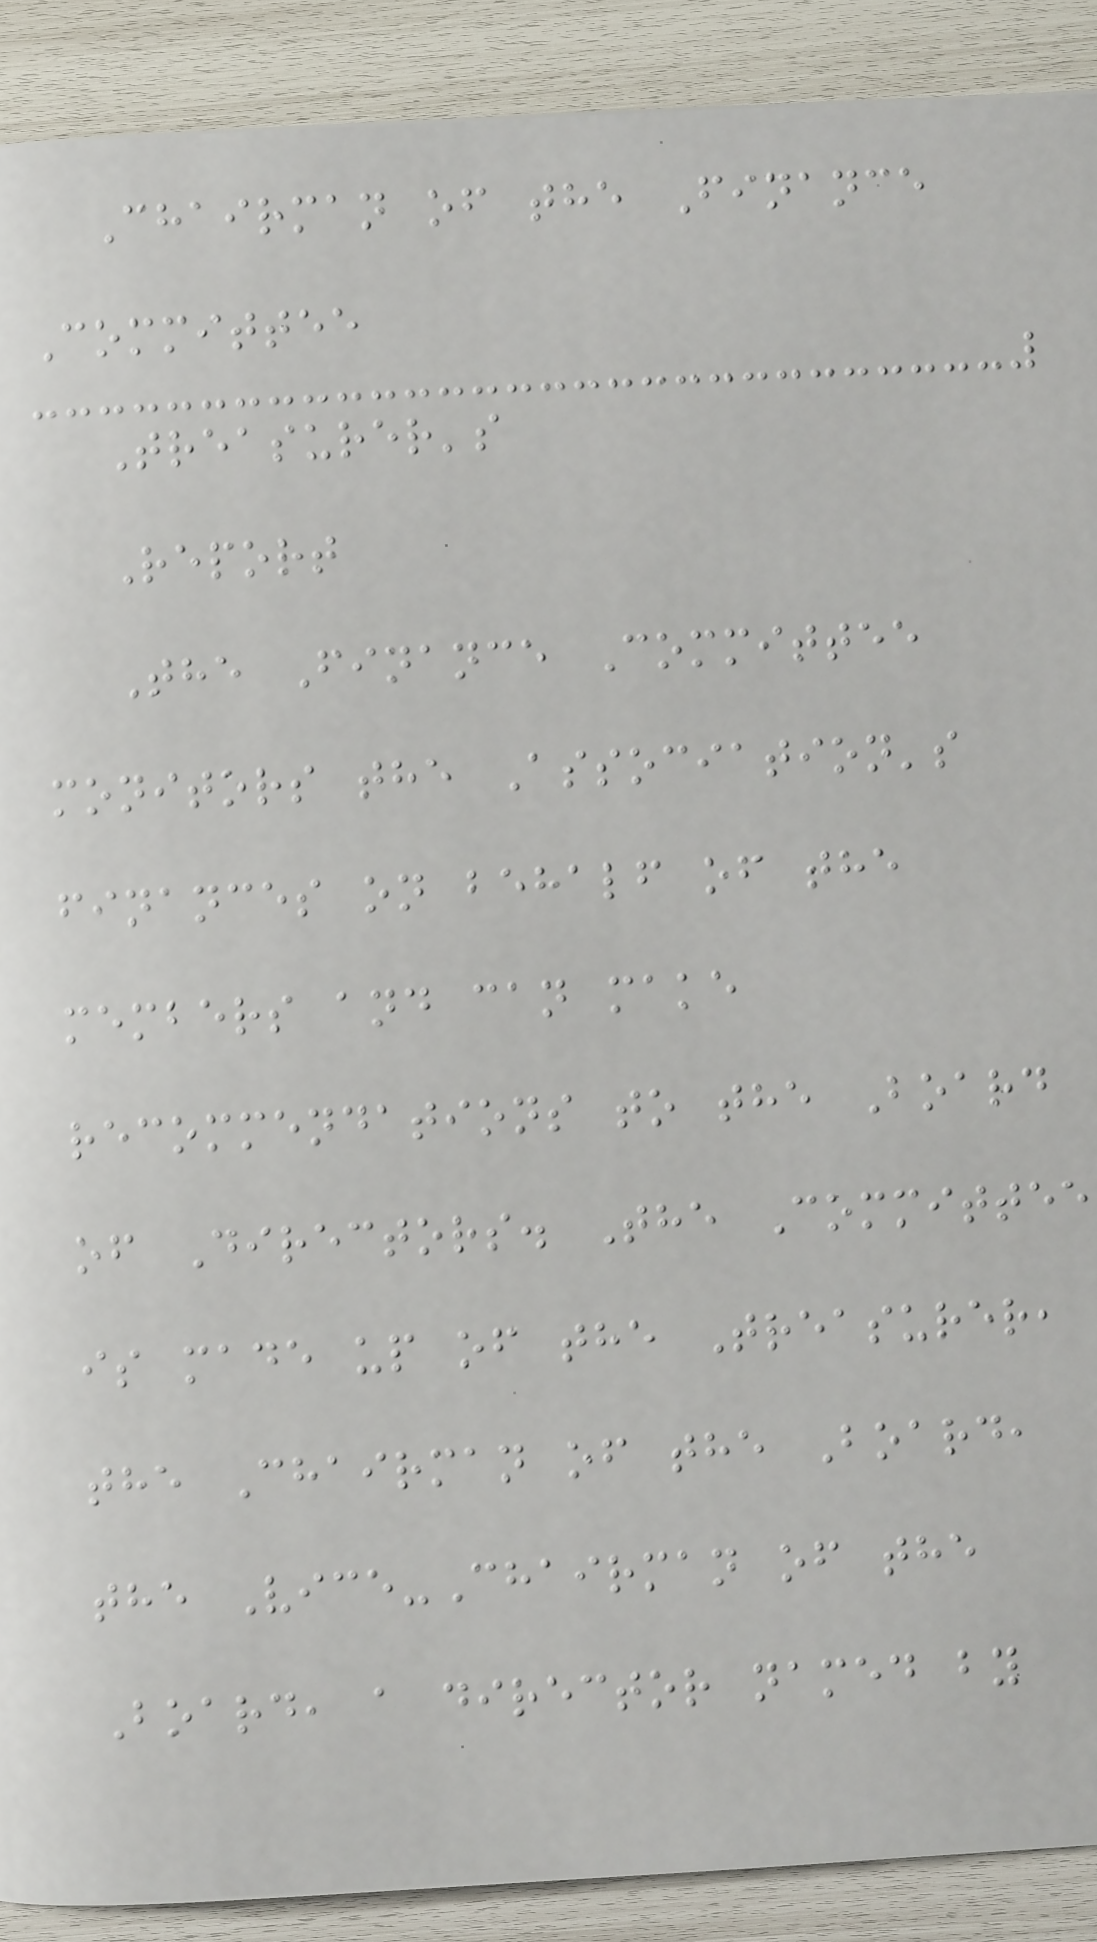Chairman of the Finance
Committee
Treasurer's
Report
The Finance Committee
monitors the Association's
finances on behalf of the
members and can make
recommendations to the Board
of Directors. The Committee
is made up of the Treasurer,
the Chairman of the Board,
the Vice-Chairman of the
Board, a director named by
